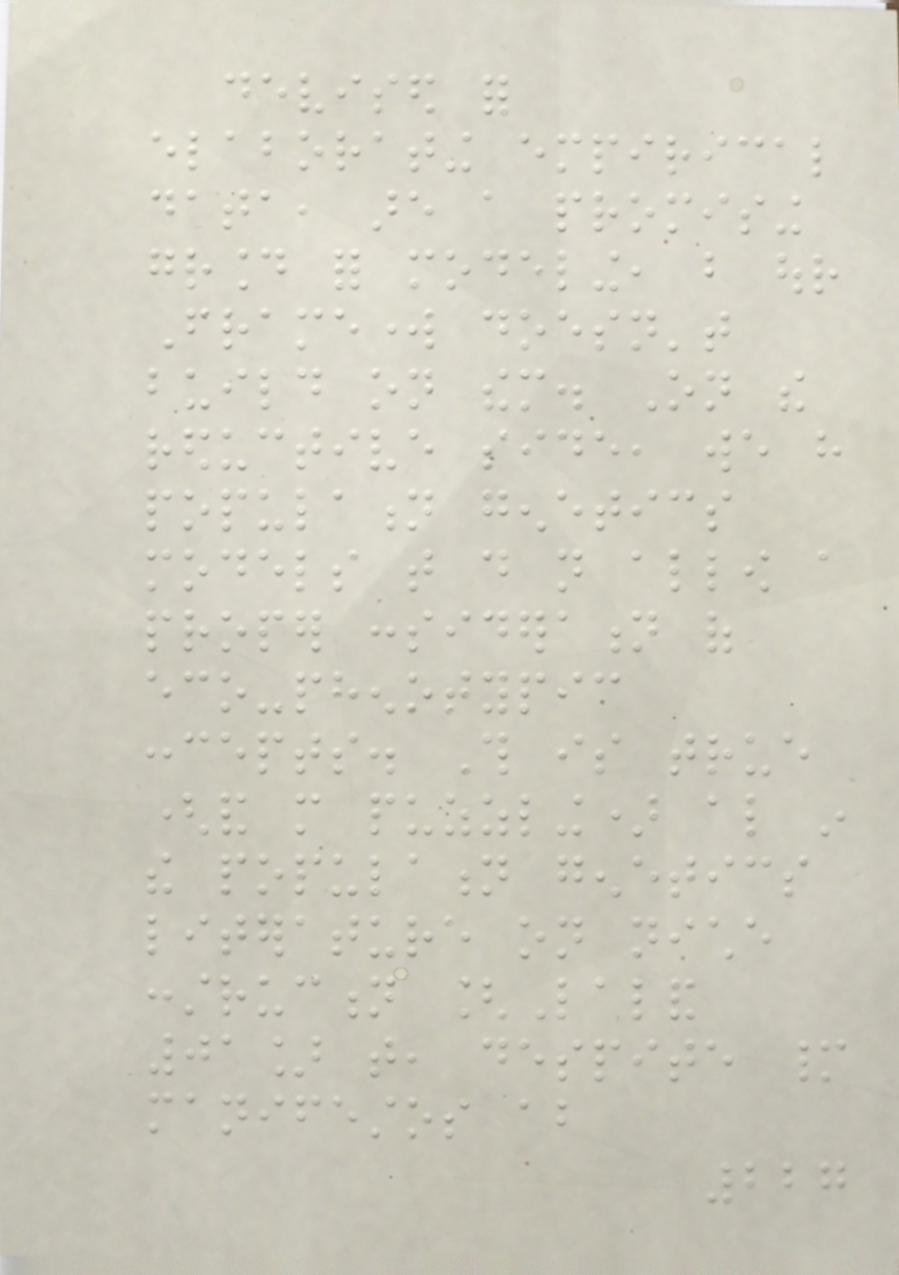devised for
elaborating empirical
data, are a promising
ground for modeling, but our
Framework doesn't
build on them. On the
reductive side, we have
population genetics
models that do not allow a
proper consideration of
eco-phenotypic
concepts. This is true
(and more puzzling) also in
the population genetics
literature on niche
construction [Laland
01] that, despite many
manifestos about
227
